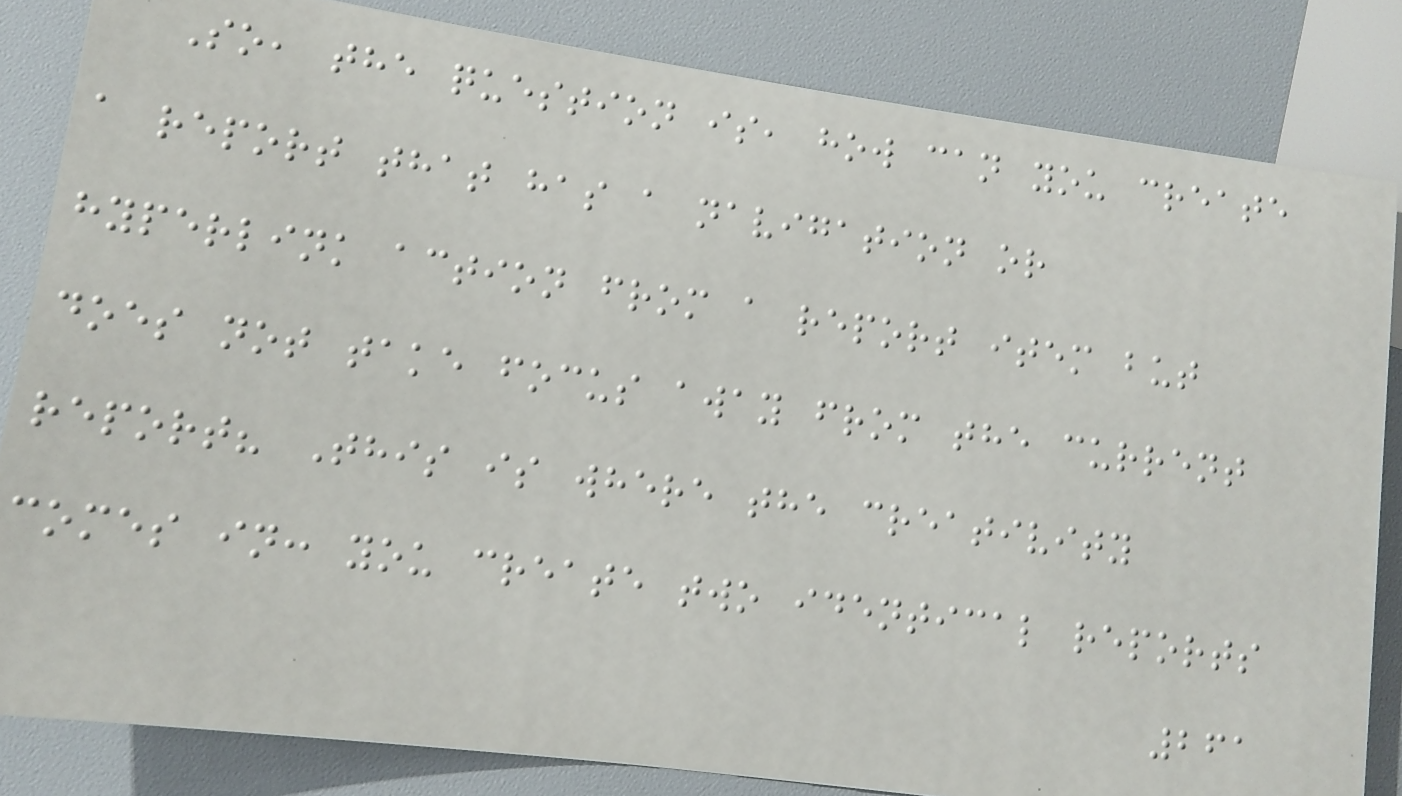So, the question is, how can you create
a report that has a navigation or
hyperlink action from a report item but
does not take focus away from the current
report? This is where the creativity
comes in: you create two identical reports
261
